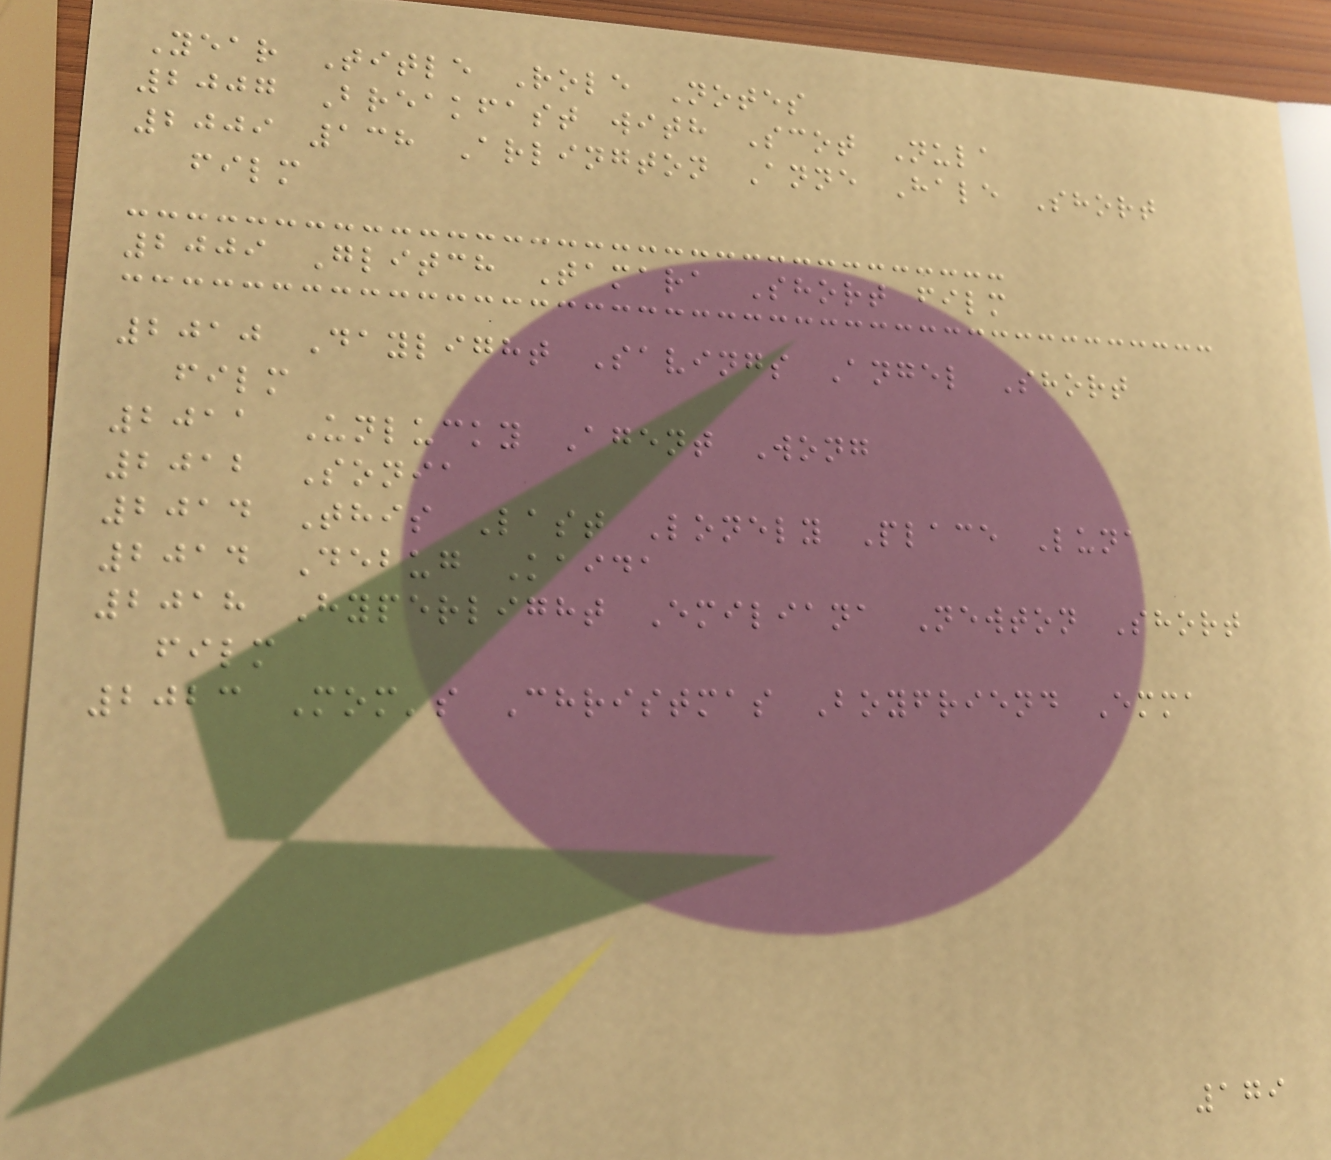Year Title Role Notes
2007 Breakfast with Scot Nula
2009 138 Arlington Anne Hale Short
film
2009 Glitch Tamara Short film
2010 Daylight Savings Angel Short
film
2011 Unlucky Agent Wong
2012 Sonia
2014 This Last Lonely Place Luna
2014 Debug Kaida
2018 Hyperlight Emiliana Newton Short
film
2023 Mom's Christmas Boyfriend Emma
179
